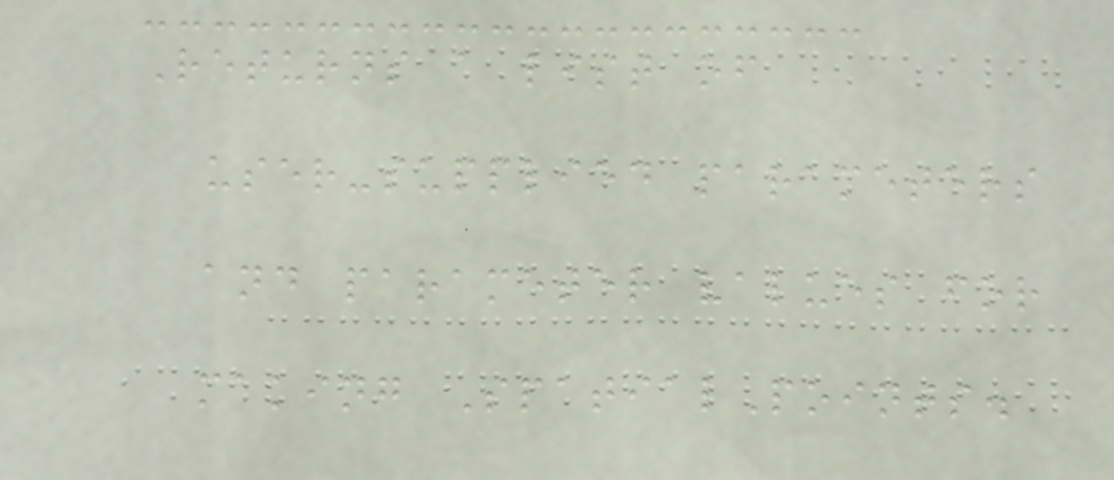Returns a list of
user-supplied parameters
and parameter values for
making SpatialPoints.
